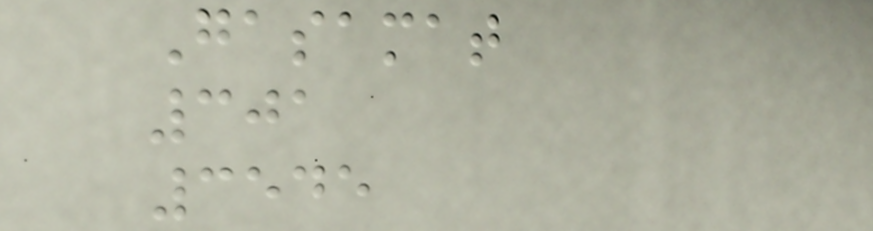Gasamat
301
3545
